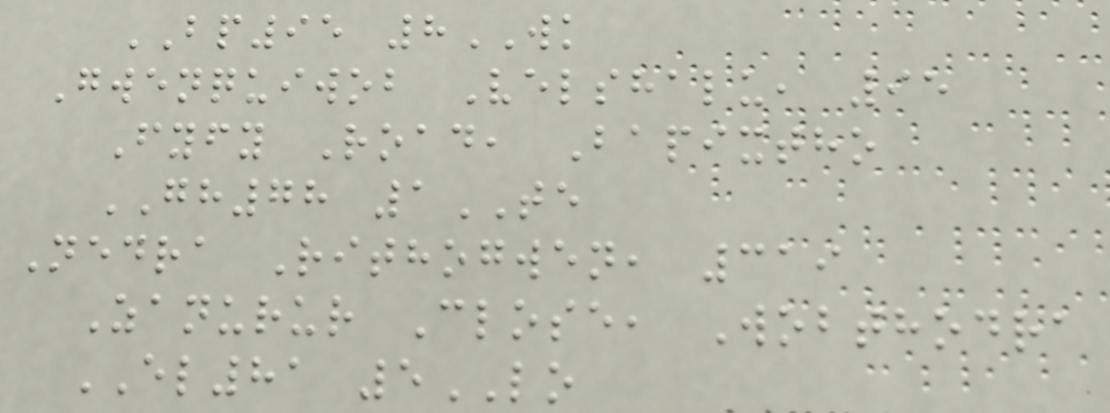BP95 8WK
Gwenquiwob Velshalu, 95
Fyfy Road, Bapixtho
GH78 1TE
Nedra Rithogwen, 319
Zanurur Close, Wobthodra
EL81 5LO
